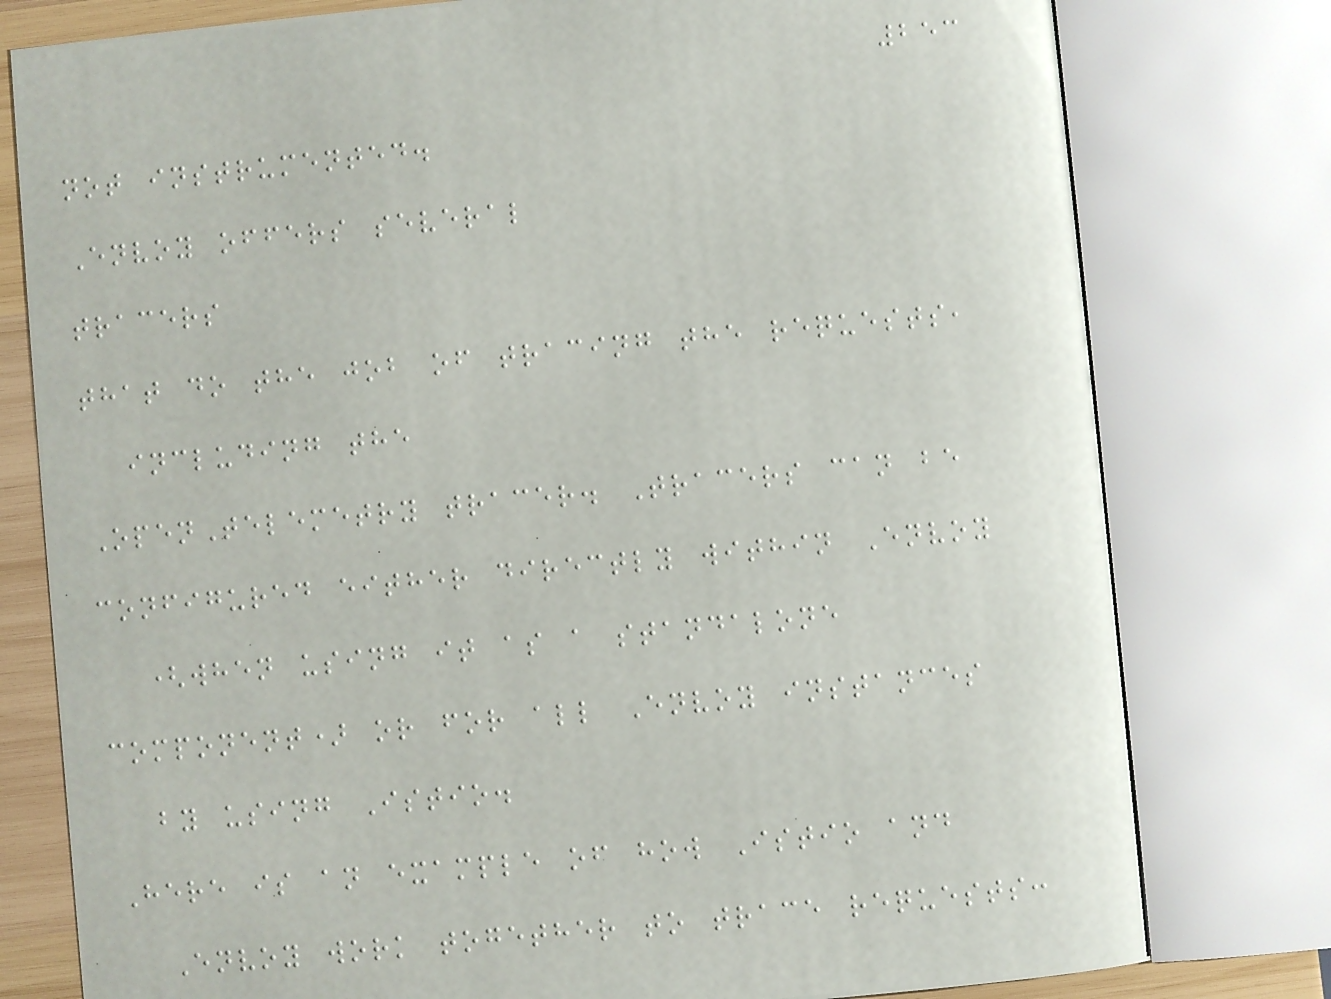253
not instrumented.
Envoy offers several
tracers
that do the job of tracing the requests,
including the
OpenTelemetry tracer. Tracers can be
configured either directly within Envoy
(when using it as a standalone
component) or for all Envoy instances
by using Istio.
Here is an example of how Istio and
Envoy work together to trace requests:
